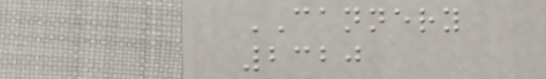CANNERY
2320
